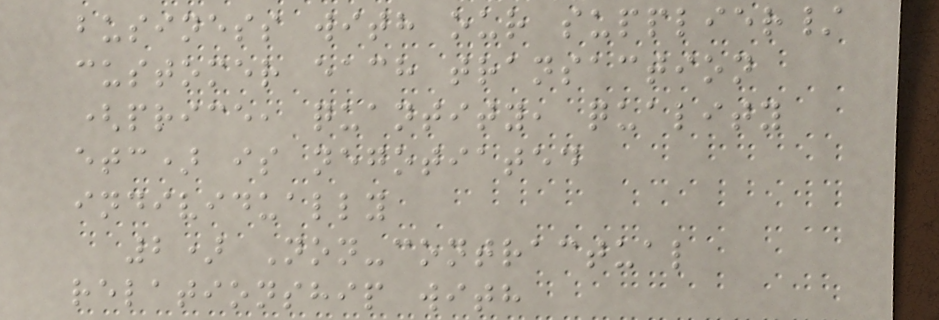business with our supplier/
customer each transaction
(price, quantity, quality
etc) is negotiated
individually
2) Non-contractual
relationship with
